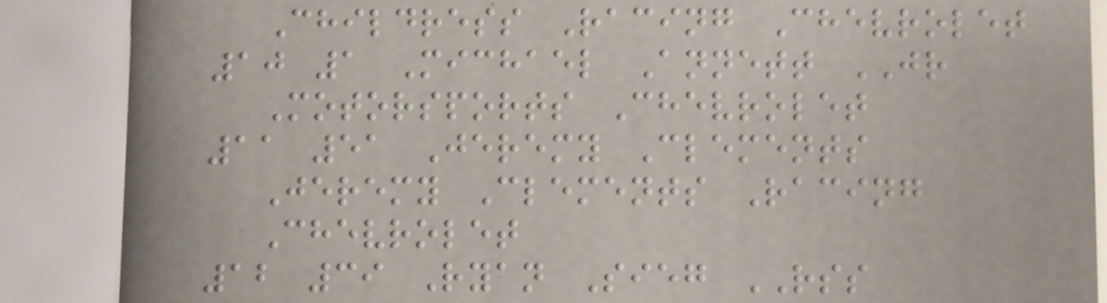Childress Racing Chevrolet
10 1 Michael Annett JR
Motorsports Chevrolet
11 51 Jeremy Clements
Jeremy Clements Racing
Chevrolet
12 39 Ryan Sieg RSS
